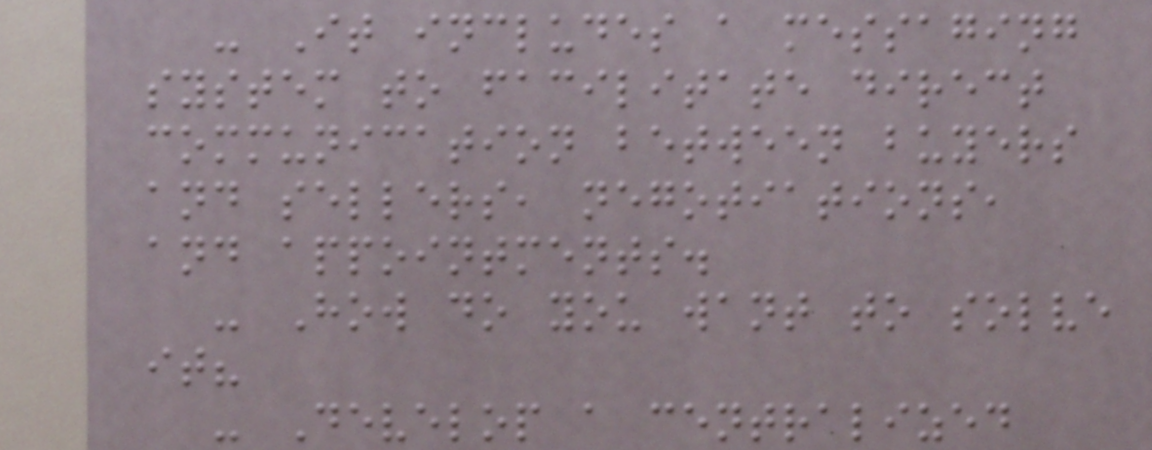- It includes a messaging
system to facilitate direct
communication between buyers
and sellers, negotiations,
and appointments.
- How do you want to solve
it?
- Develop a centralized
